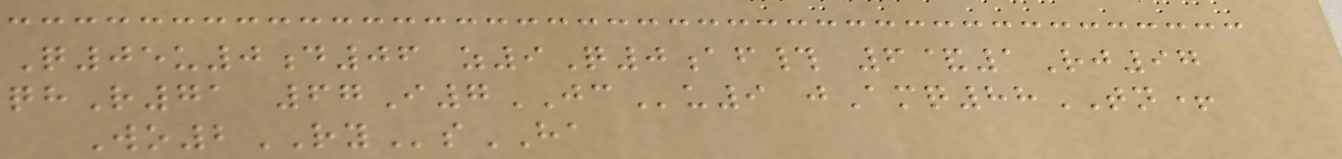Q05u0d06 z9Q0af# 6&1Rj97
qhR71 67I7JCu9 jAmq88TN+
Wo2RYsHA
